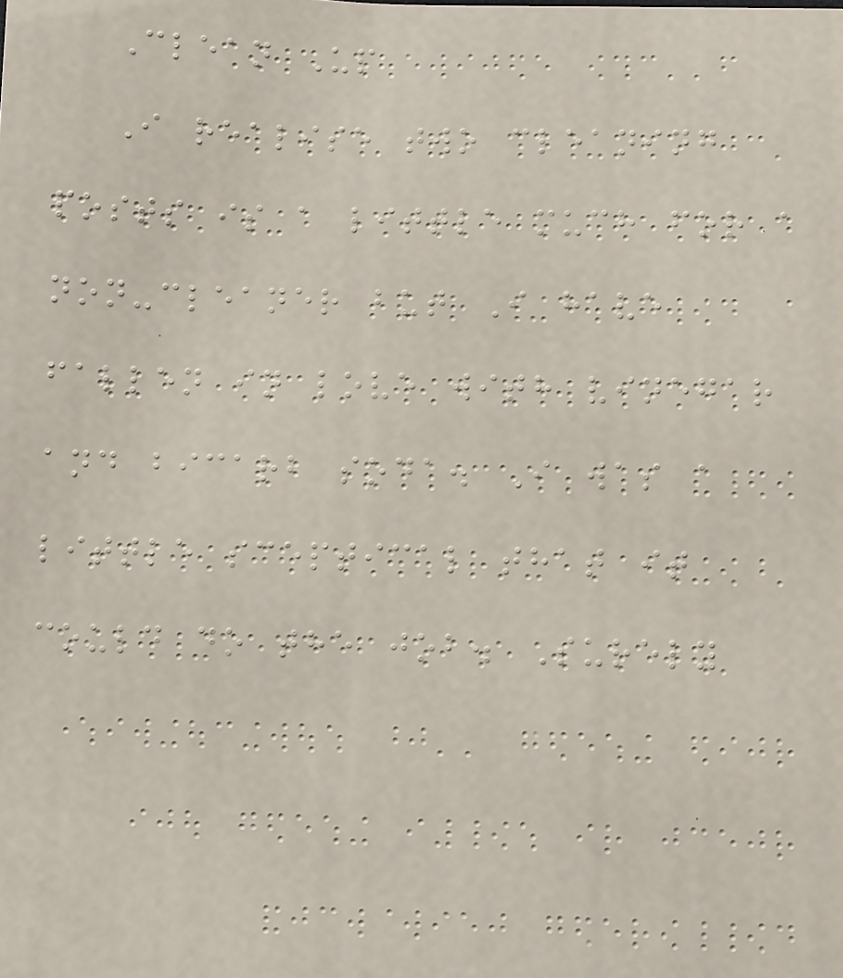Clean Up
I realise two cleaning
posts is a little much for a
non-cleaner but I have
fallen in love with vinegar
and bicarb soda. I was a
little sceptical that it
could do the job. Surely
